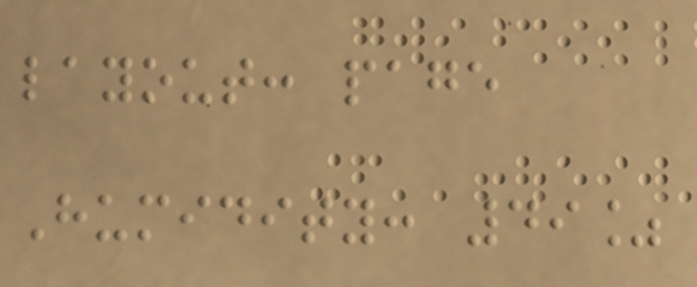layout: page
Humidity: 49%
